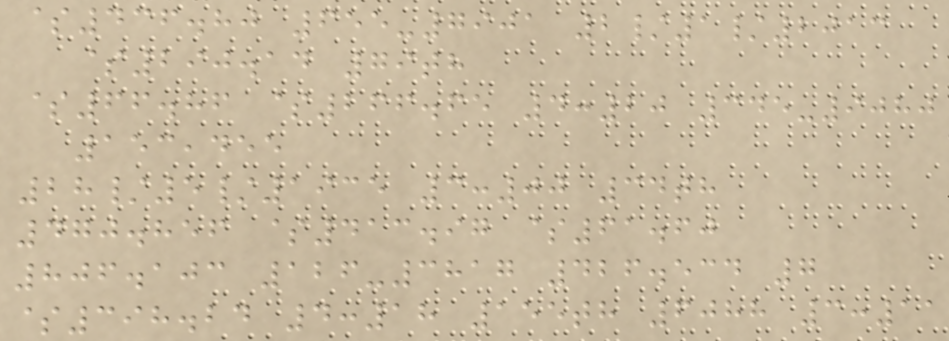$436.80 655-7901 2/1/2013
$290.14 79th
$66.86 $266.65 4:20 345-9080
153,455
28/5/1935 3:00 34th
470.856 $413.97 $61.60
806.103 126-3817 426.534 7
$398.24 4:18 155th 6088 3:11
